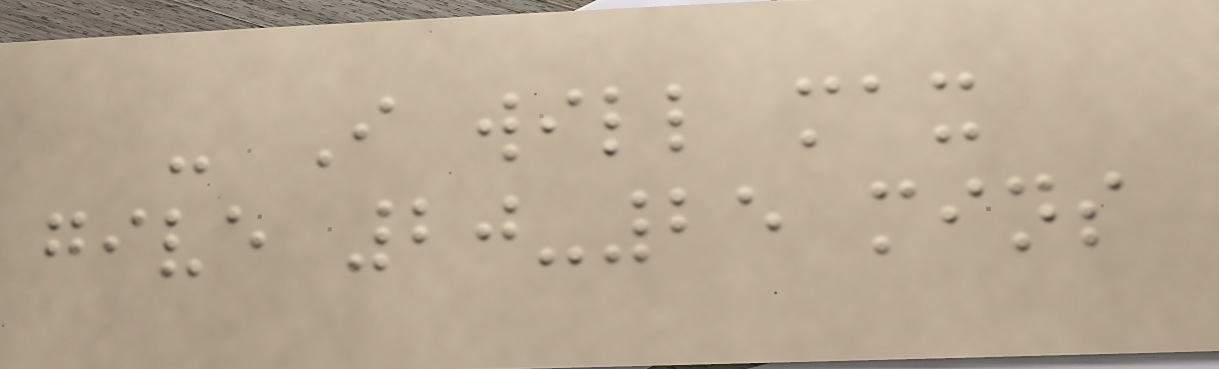- I will max
give 20-25 mins
